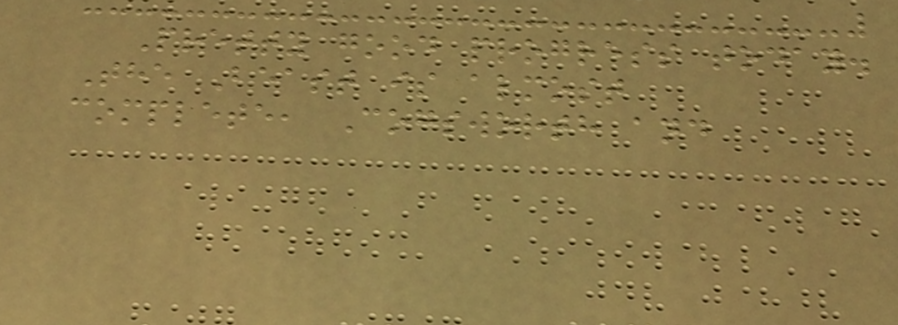Pretty good progress today.
The Beast is almost
complete, Cogsworth and
